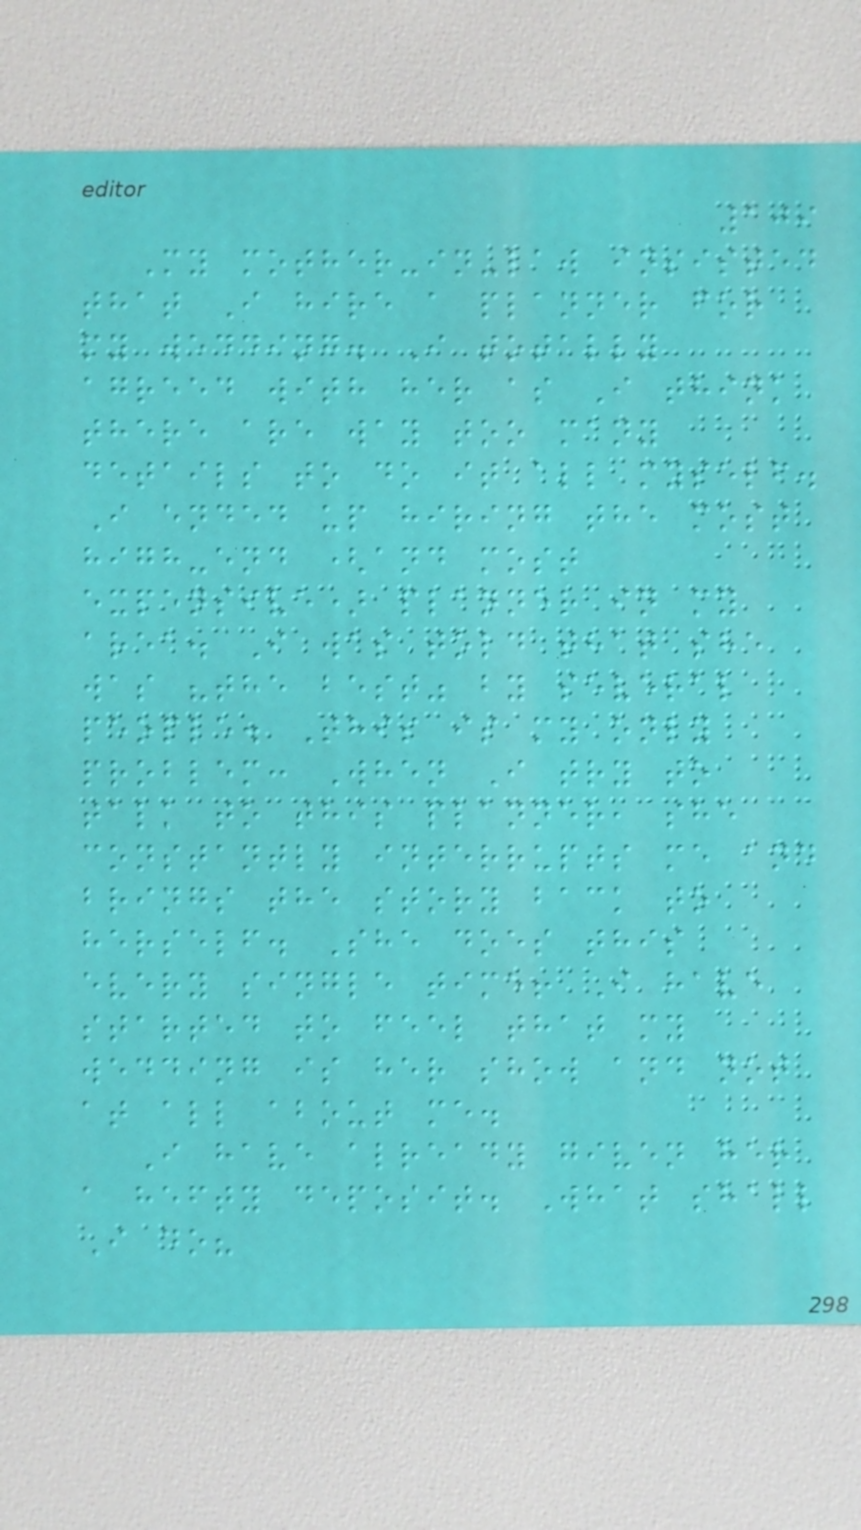109
My mother-in-law insisted
that I hire a planner for
my wedding. I totally
agreed with her as I think
there are way too many
details to do it all myself.
I ended up hiring the most
high-end (and most
expensive) planner in my
area. I was told that she
was "the best" by several
people. This is my only
problem: When I try to
talk to this planner, she
constantly interrupts me and
brings the story back to
herself. She does this
every single time! I have
started to feel that my
wedding is her show and not
at all about me.
I have already given her
a hefty deposit. What shall
I do?
